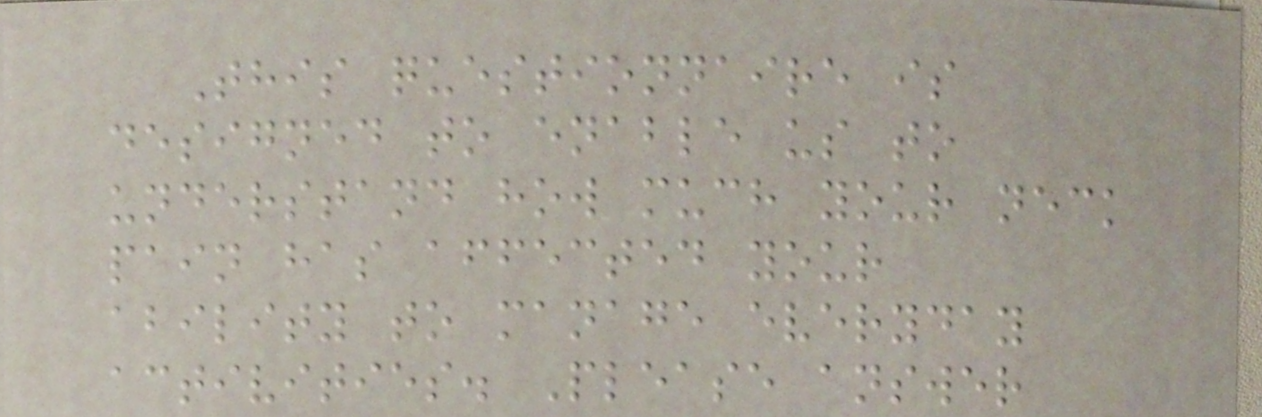This questionnaire is
designed to enable us to
understand how much your neck
pain has affected your
ability to manage everyday
activities. Please answer
